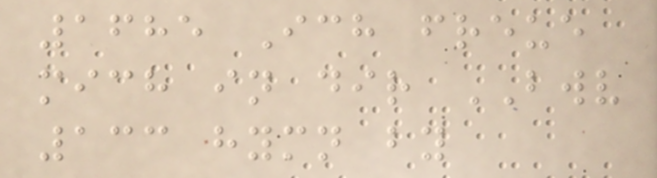1685 Ich freue
mich in dir BWV
133 hymn by
